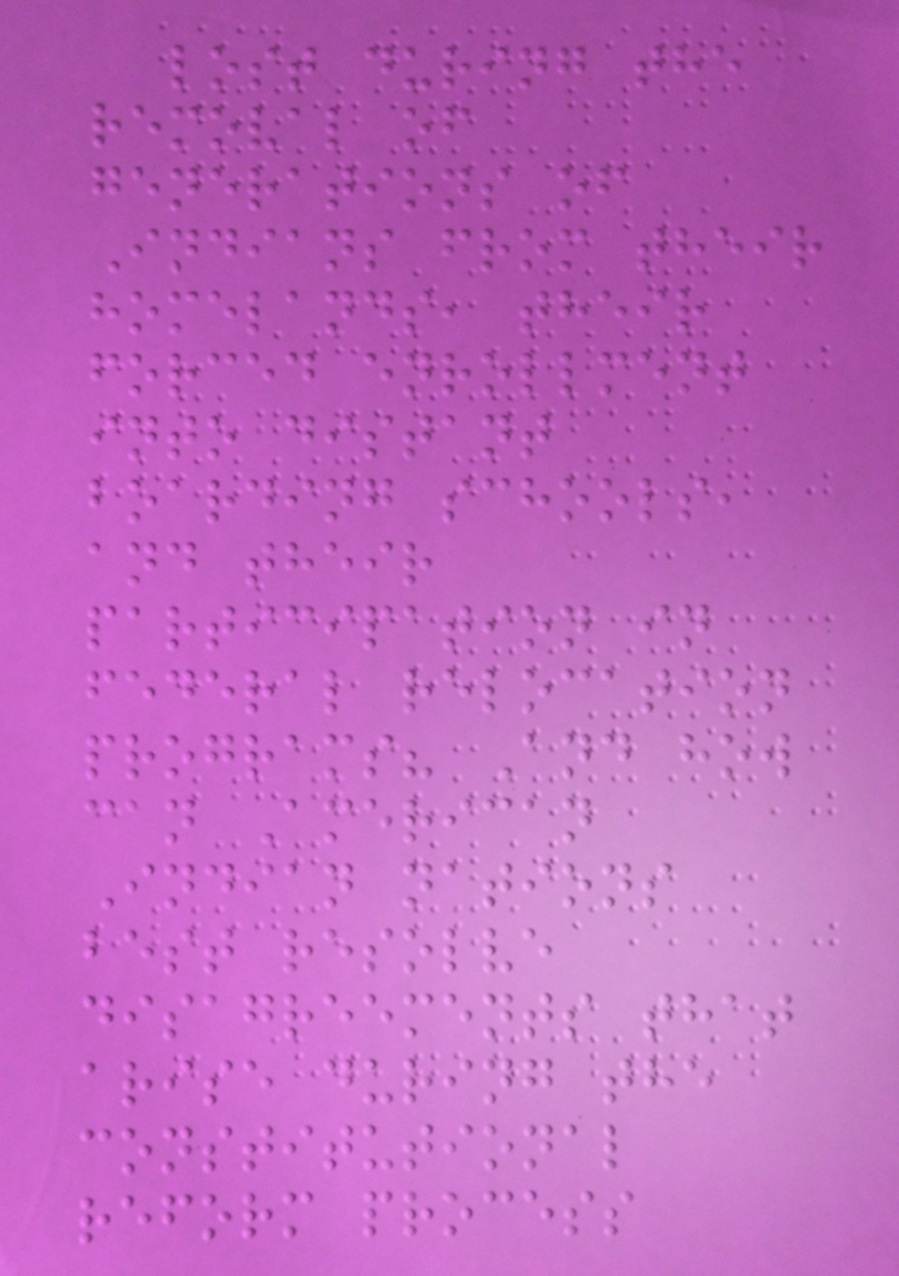lost during the
removal of
generations of
Indians from their
homelands, their
forced enrollment
into distant
boarding schools,
and their
participation in
federal relocation
programs? And how
can American
Indian nations
best resolve
disagreements that
arise during the
constitutional
reform process
